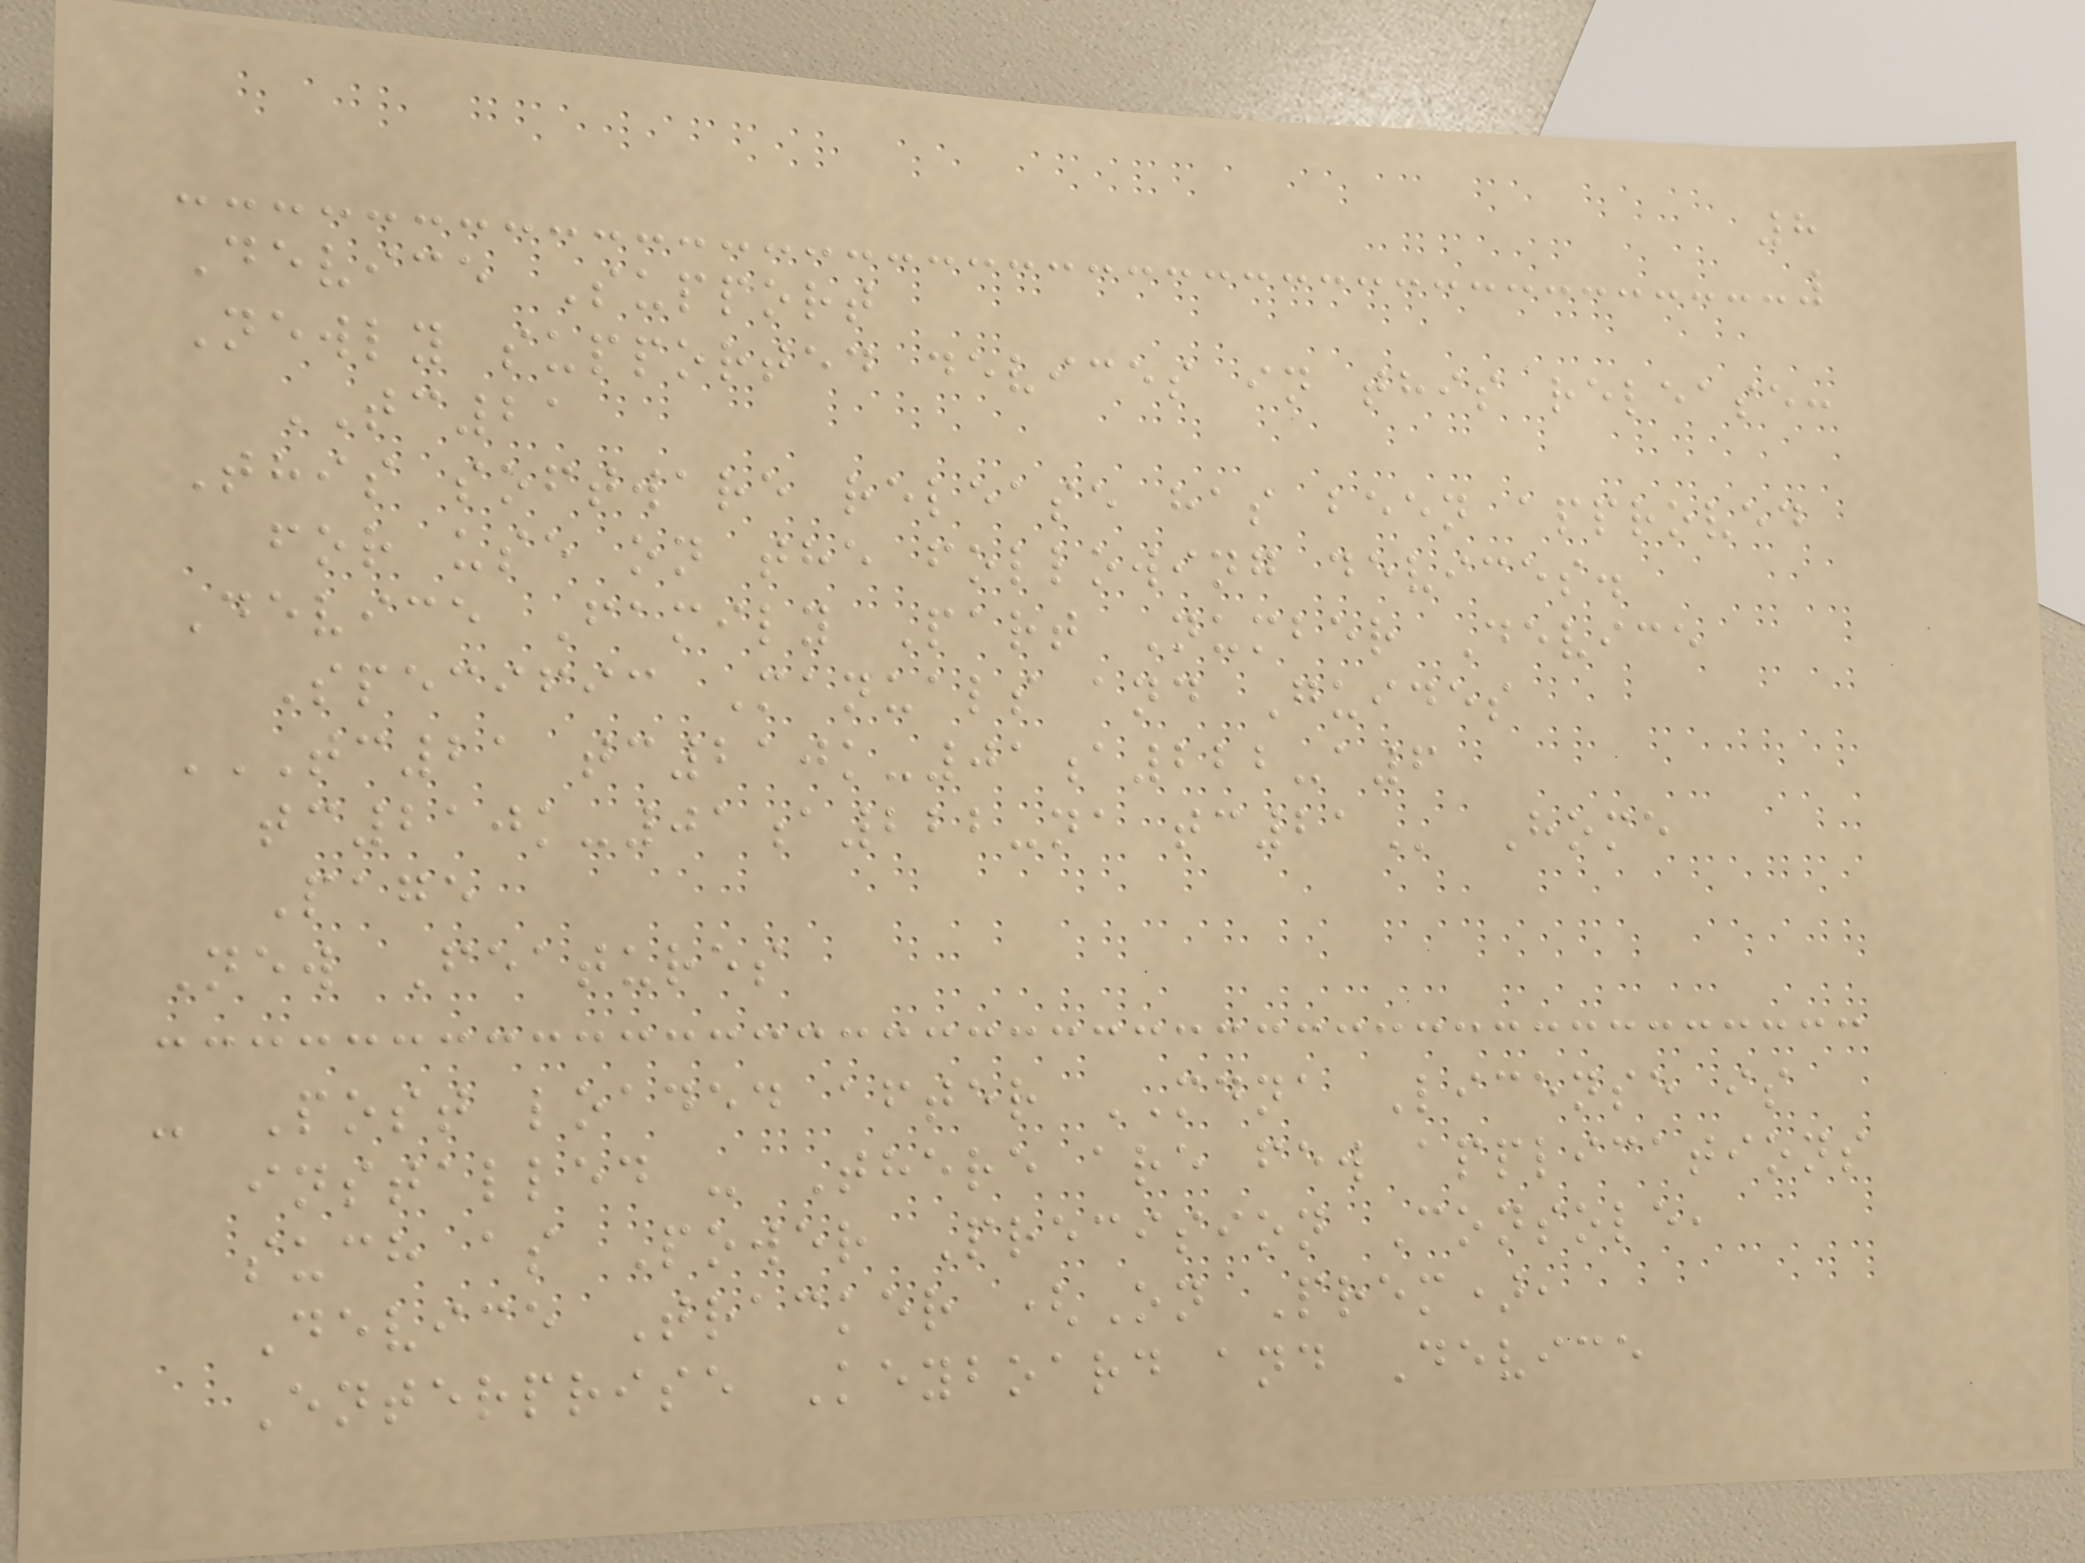8
Device Support
Newly supported devices in this release:
TC21
This software release has been approved
for use on the following devices.
Device Family Part Number Device
Specific Manuals and Guides
TC21 TC210K-01A222-A6
TC210K-01A222-NA TC21 Home
Page
New Features
- Post loaded after MDNA License is
installed - There are few applications
such as Power Precision Console,
Device Tracker (On Prem),
Enterprise Keyboard and Device
